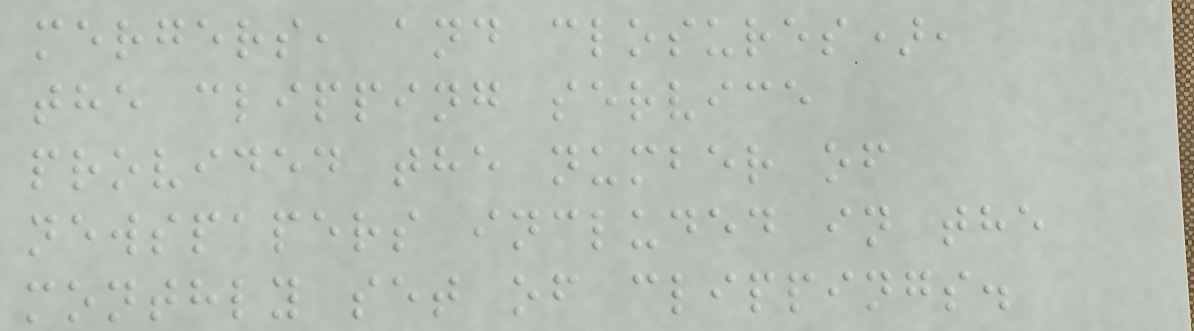mergers, and closures),
the clipping service
provided the number of
newspapers included in the
monthly set of clippings.
